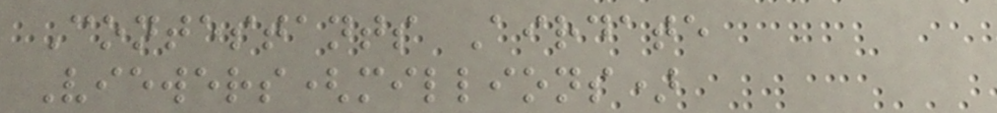Contestants Airdate
Viewers(millions)
